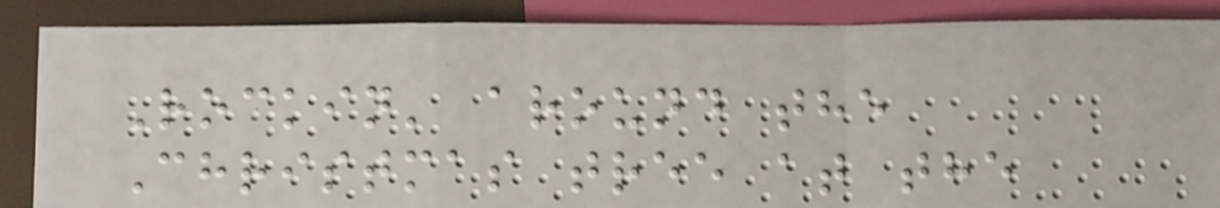Rockin' around the
Christmas tree at the
